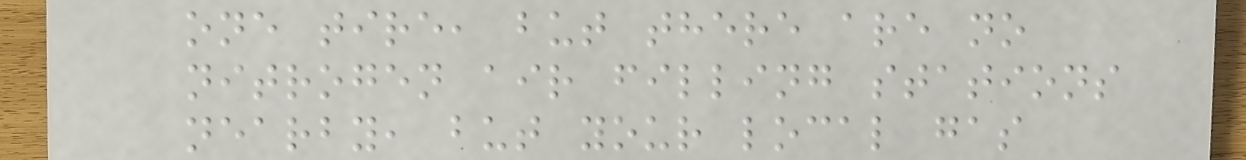one tire, but there are no
nitrogen air filling stations
nearby, but your local gas
